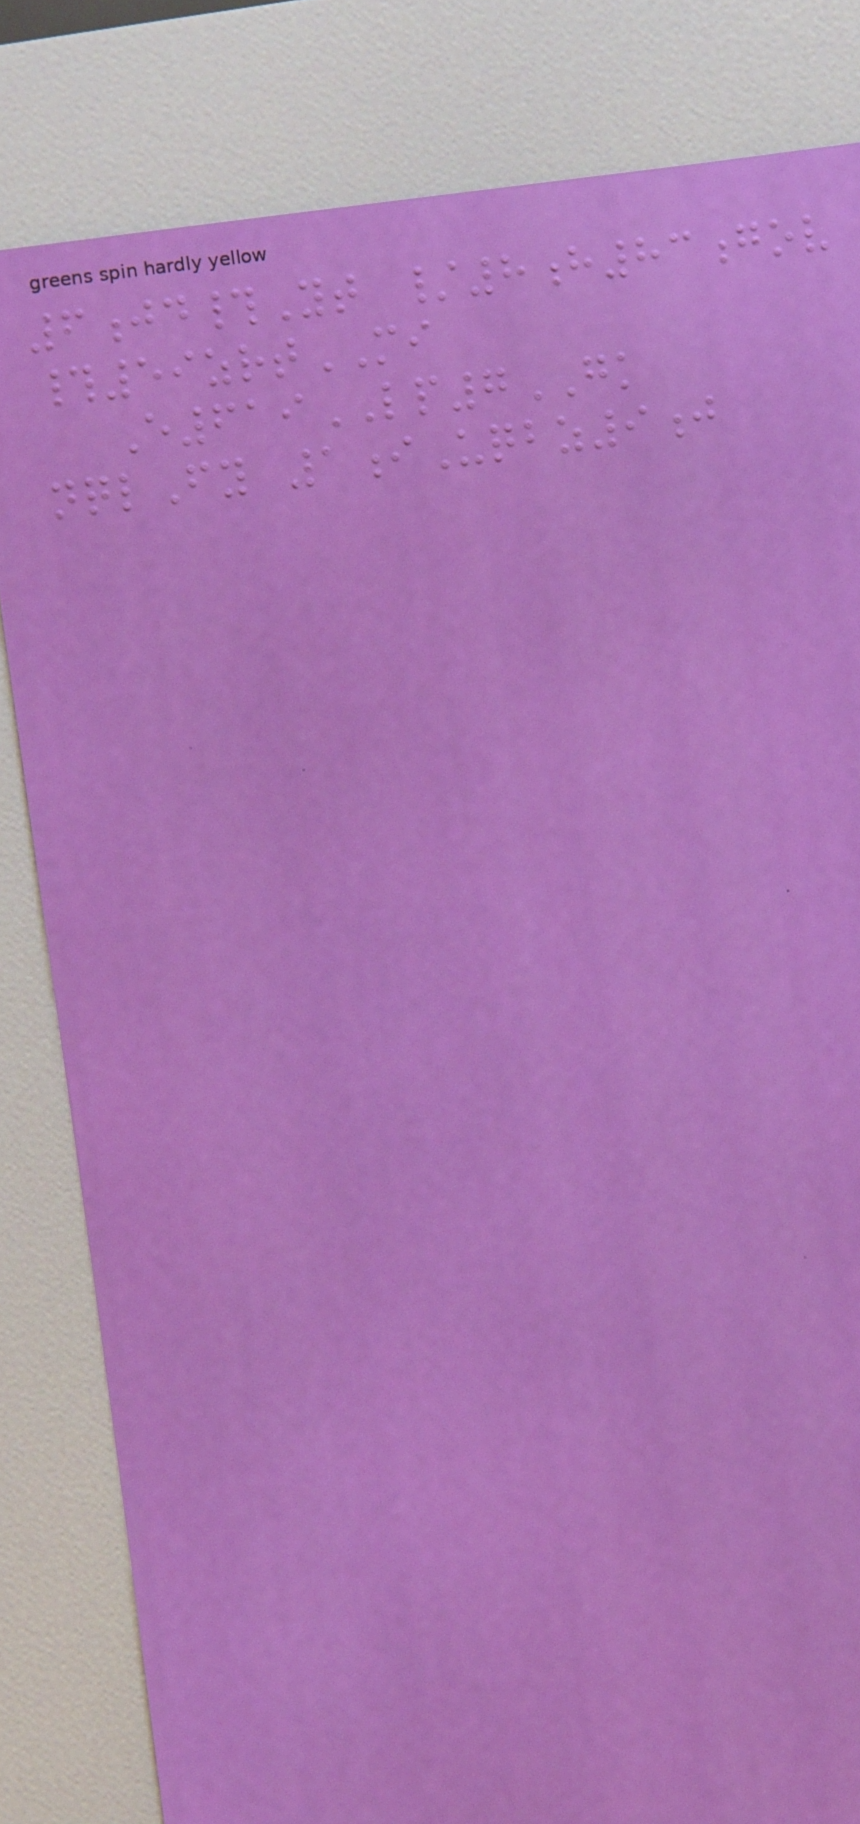6jd#Yt /8h83gov
#59zrtMI
E619LP7GK
nqlFy 1iUqbz9j
